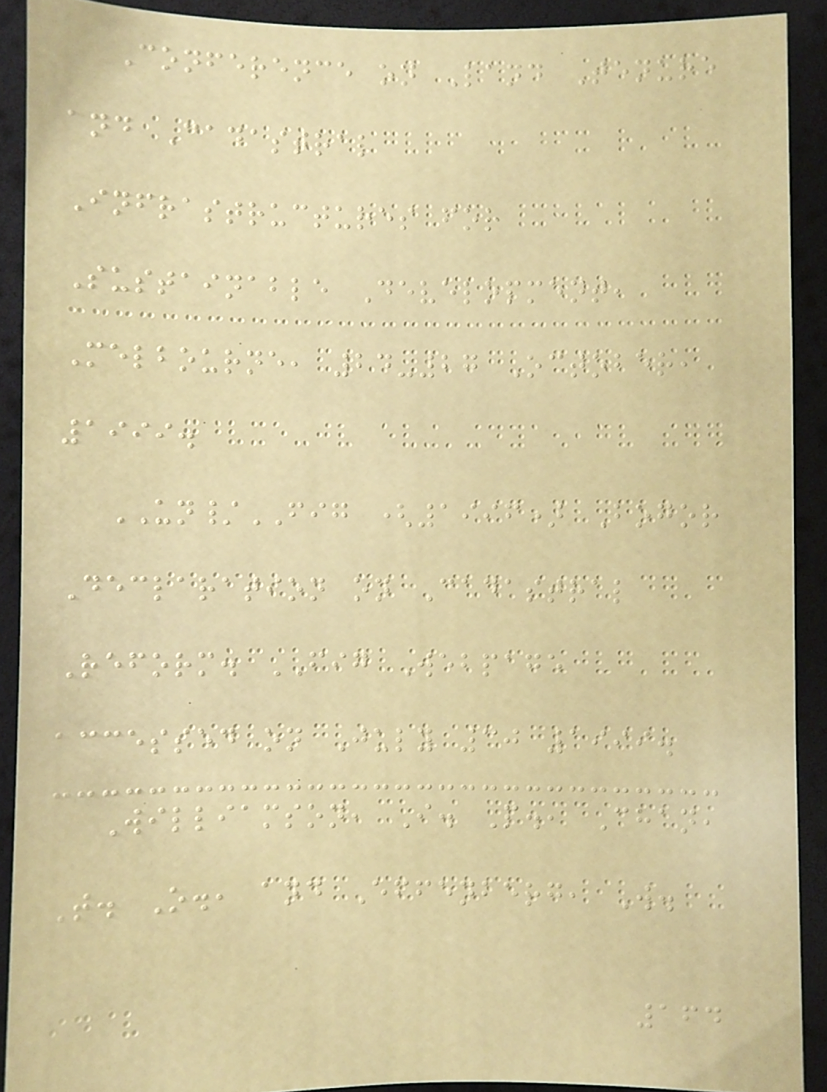Conference on Land Tenure
and Cadastral
Infrastructures for
Sustainable Development,
Melbourne, 24-27 October,
1999.
UN/FIG (1996) Bogor
Declaration on Cadastral
Reform. FIG Webpage
accessed on July 30 1999.
Williamson, I. P., Chan,
T. O., and Effenberg, W.
164
